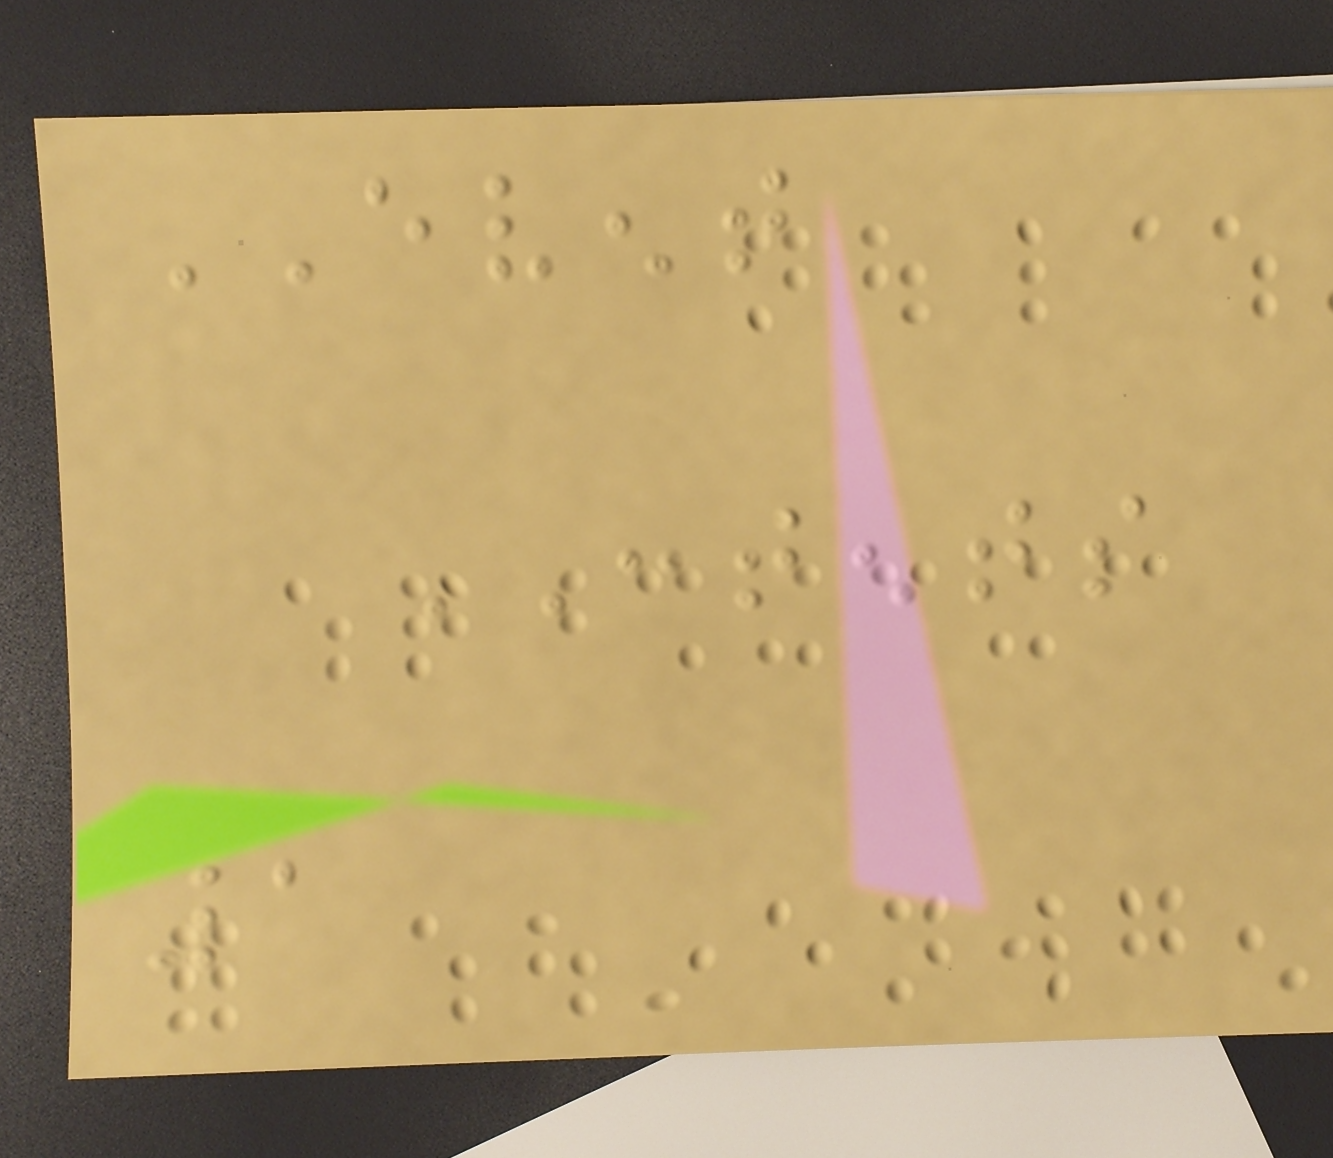EVENT
CONTENTS
1
